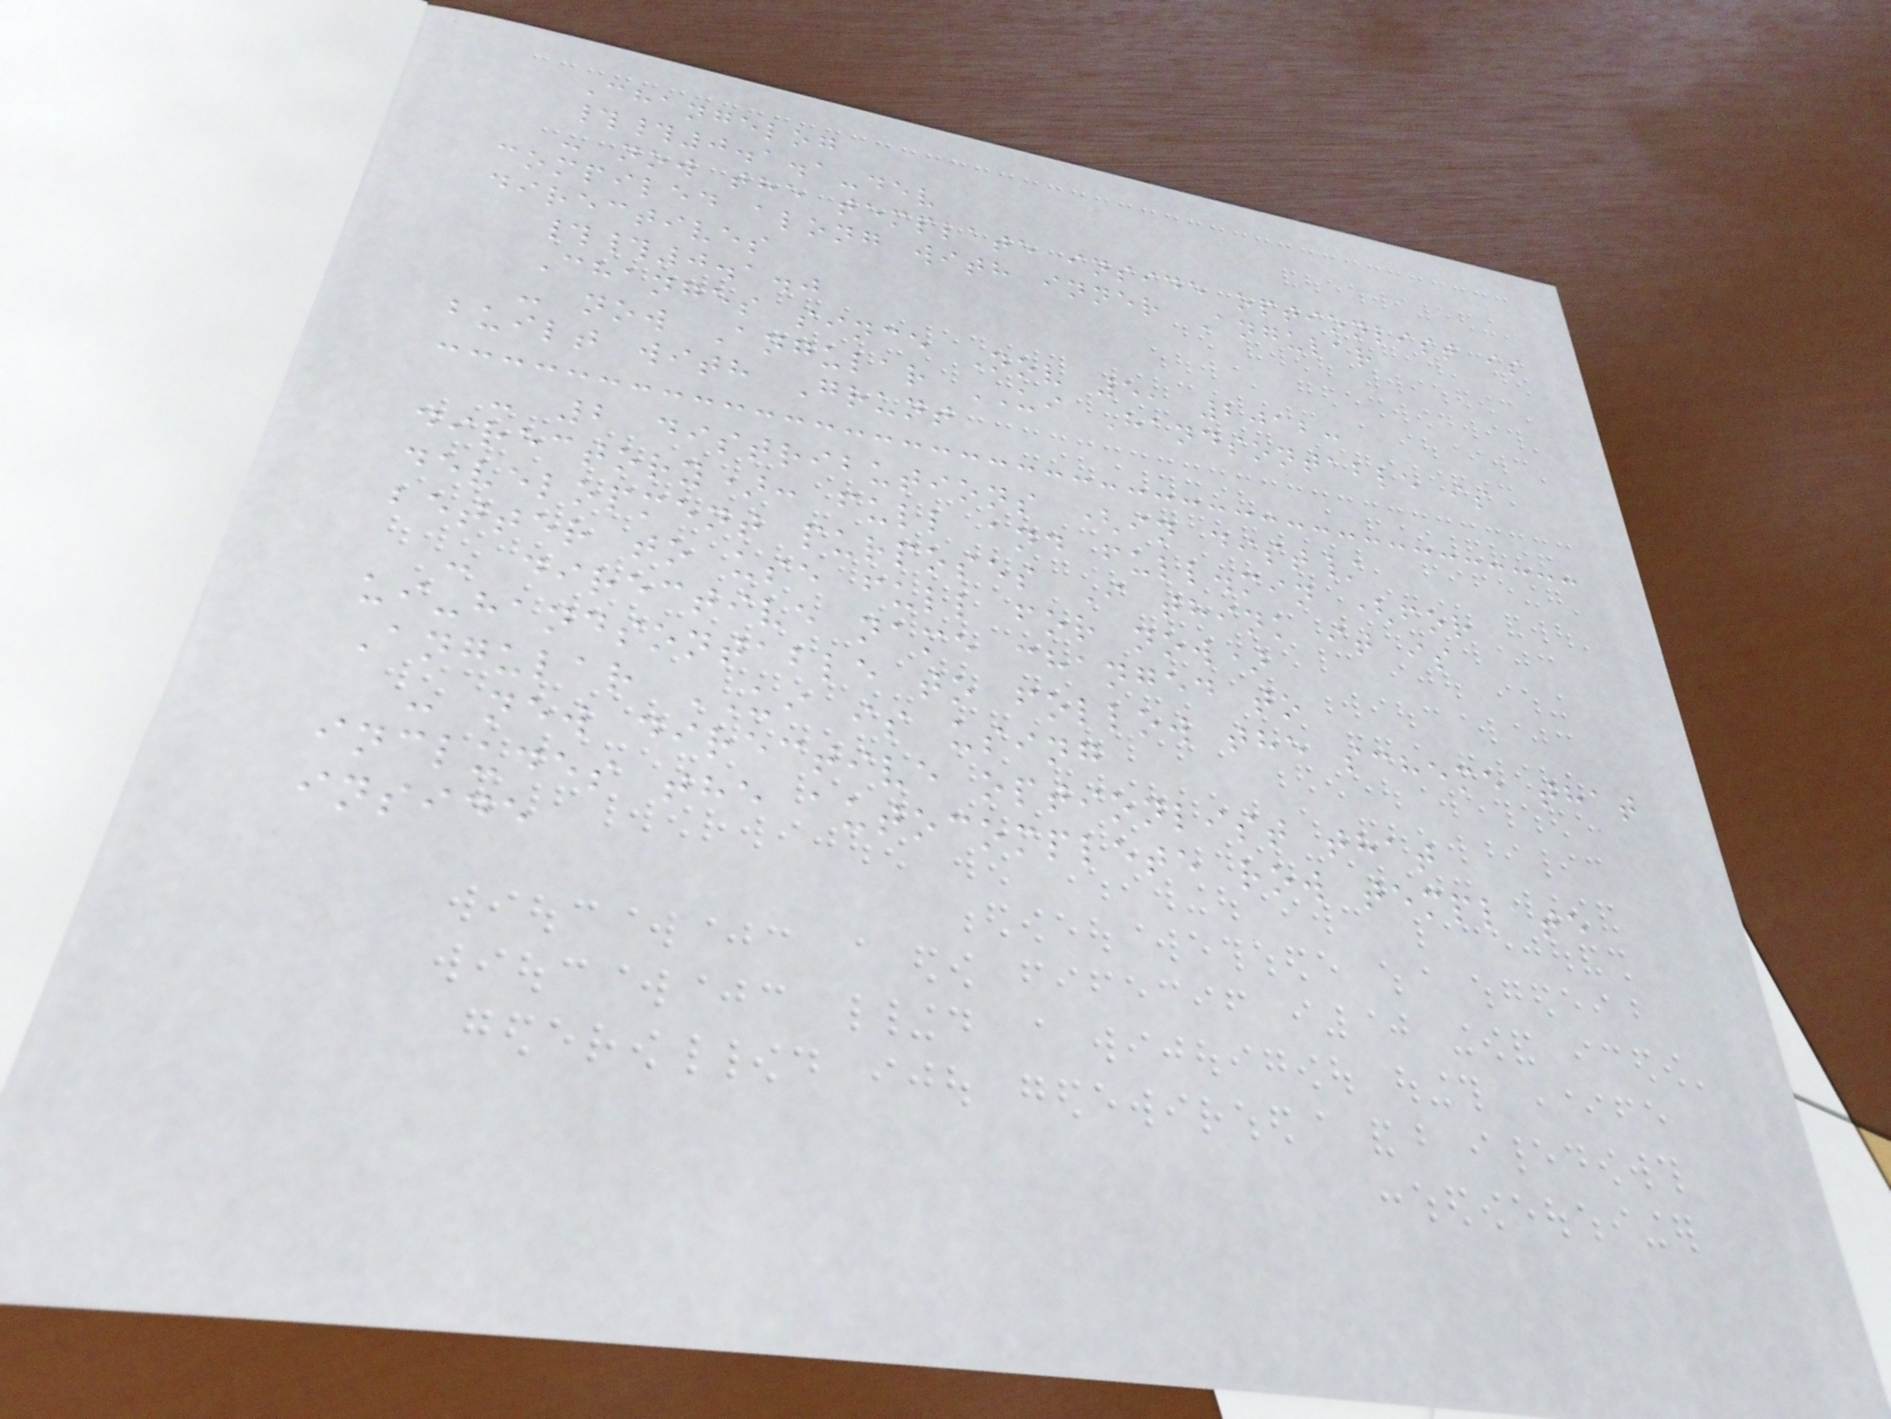Changelog
##0.1.1-dev
- now the template inside optionlist is
compiled along with inner Angular
directives
##0.1.0
Changes since Nov 5, 2012:
- now Angular UI Handsontable is
built with Grunt
- 2 distributions (in dist/
directory): full and full.min (for
development purposes I think it is
better to use full for now)
- directive name changed to
ui-handsontable to follow the scheme that
Angular UI is using
- new directive optionlist that
includes the autocomplete row template
inside
